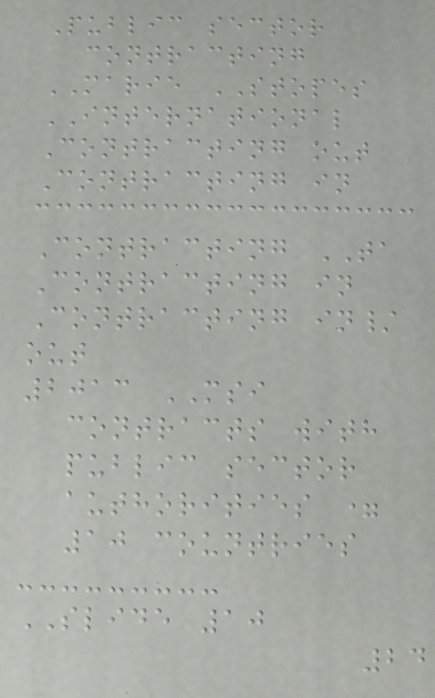Public sector
contracting
MARIE STOPES
INTERNATIONAL
Contracting out
Contracting in
Contracting TA
Contracting in
Contracting in/
out
2013 MSI
contracts with
public sector
authorities =
10 countries
SLIDE 10
24
